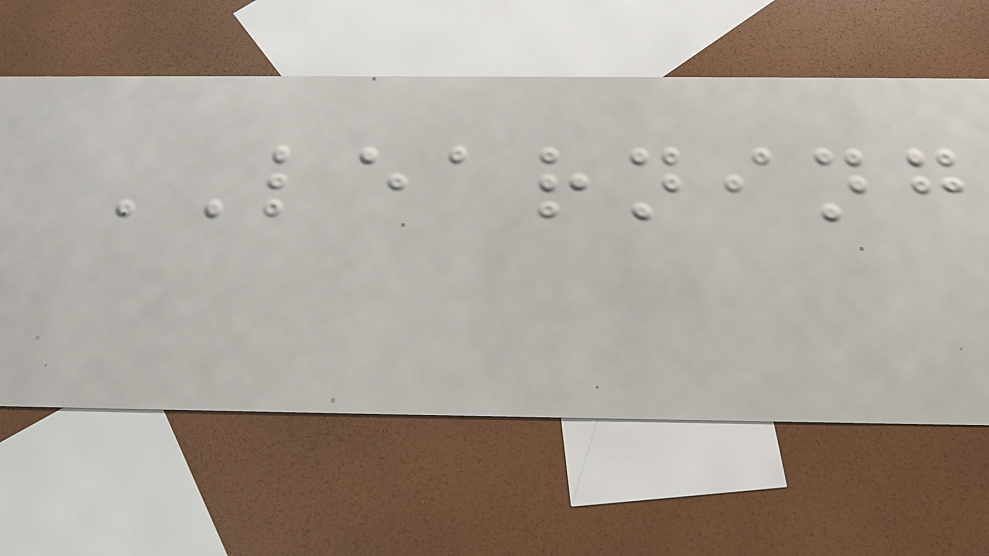LEARNING
